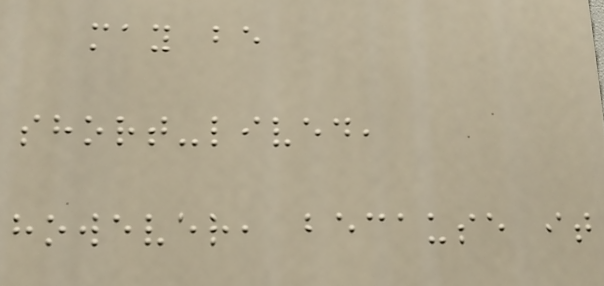may be
short-lived,
however, because it
